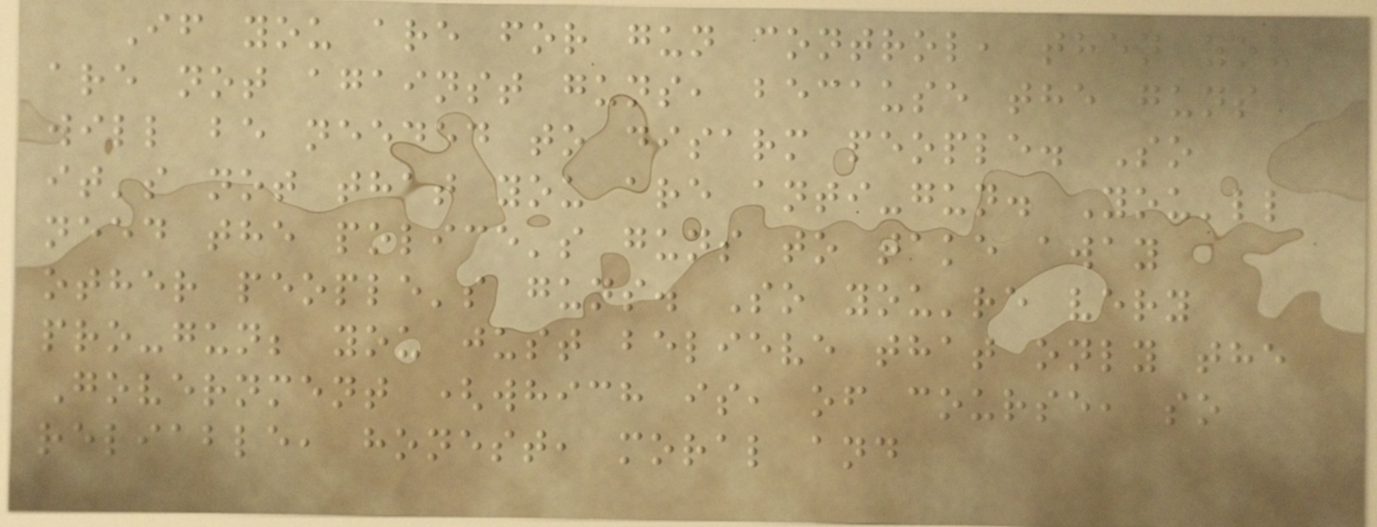If you are for gun control, then you
are not against guns, because the guns
will be needed to disarm people. So
it's not that you are anti-gun. You'll
need the police's guns to take away
other people's guns. So you're very
pro-gun; you just believe that only the
Government (which is, of course, so
reliable, honest, moral and
